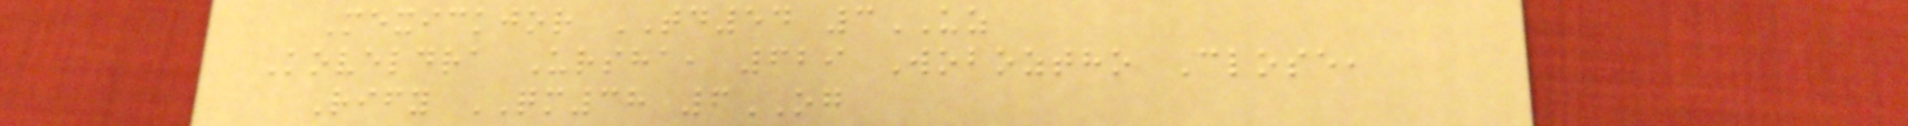Mexickjor TD54 3UZ
Koveldra Ursha, 629 Woboztho Close,
Rify QM38 6OG
